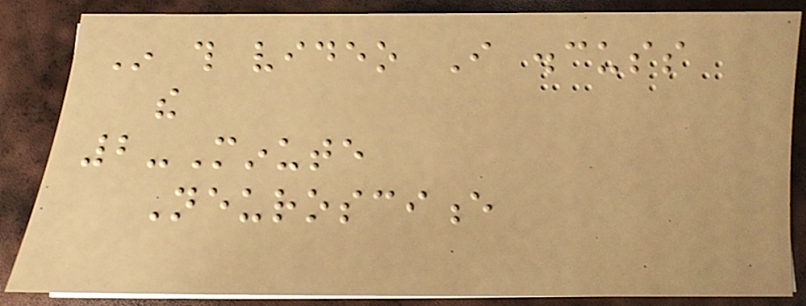In this video I discuss
the
2-Minute
Neuroscience
